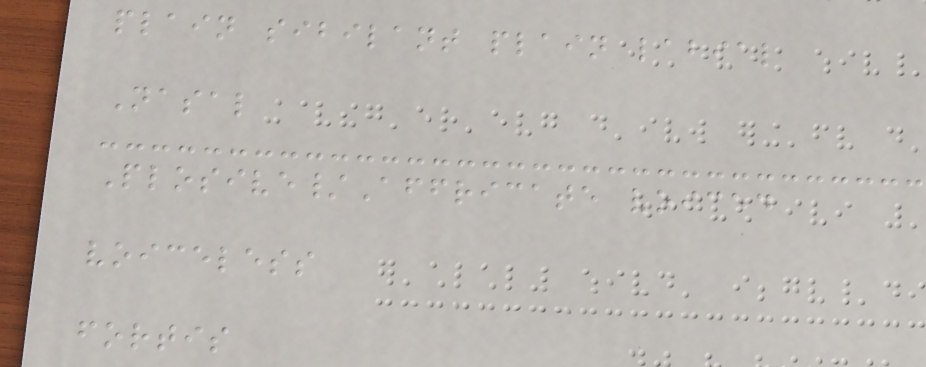plain sibilant plain labial
Nasal
Plosive/Affricate voiced
voiceless
fortis
